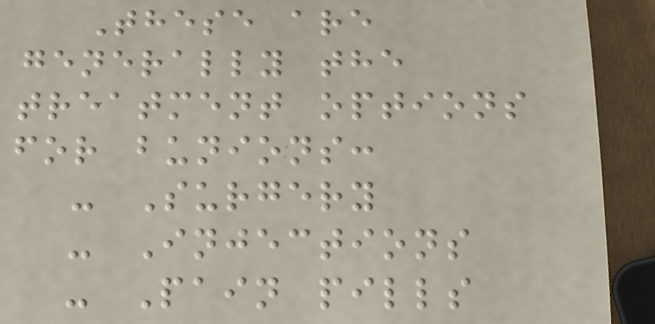These are
generally the
treatment options
for bunions:
- Surgery
- Injections
- Pain pills
